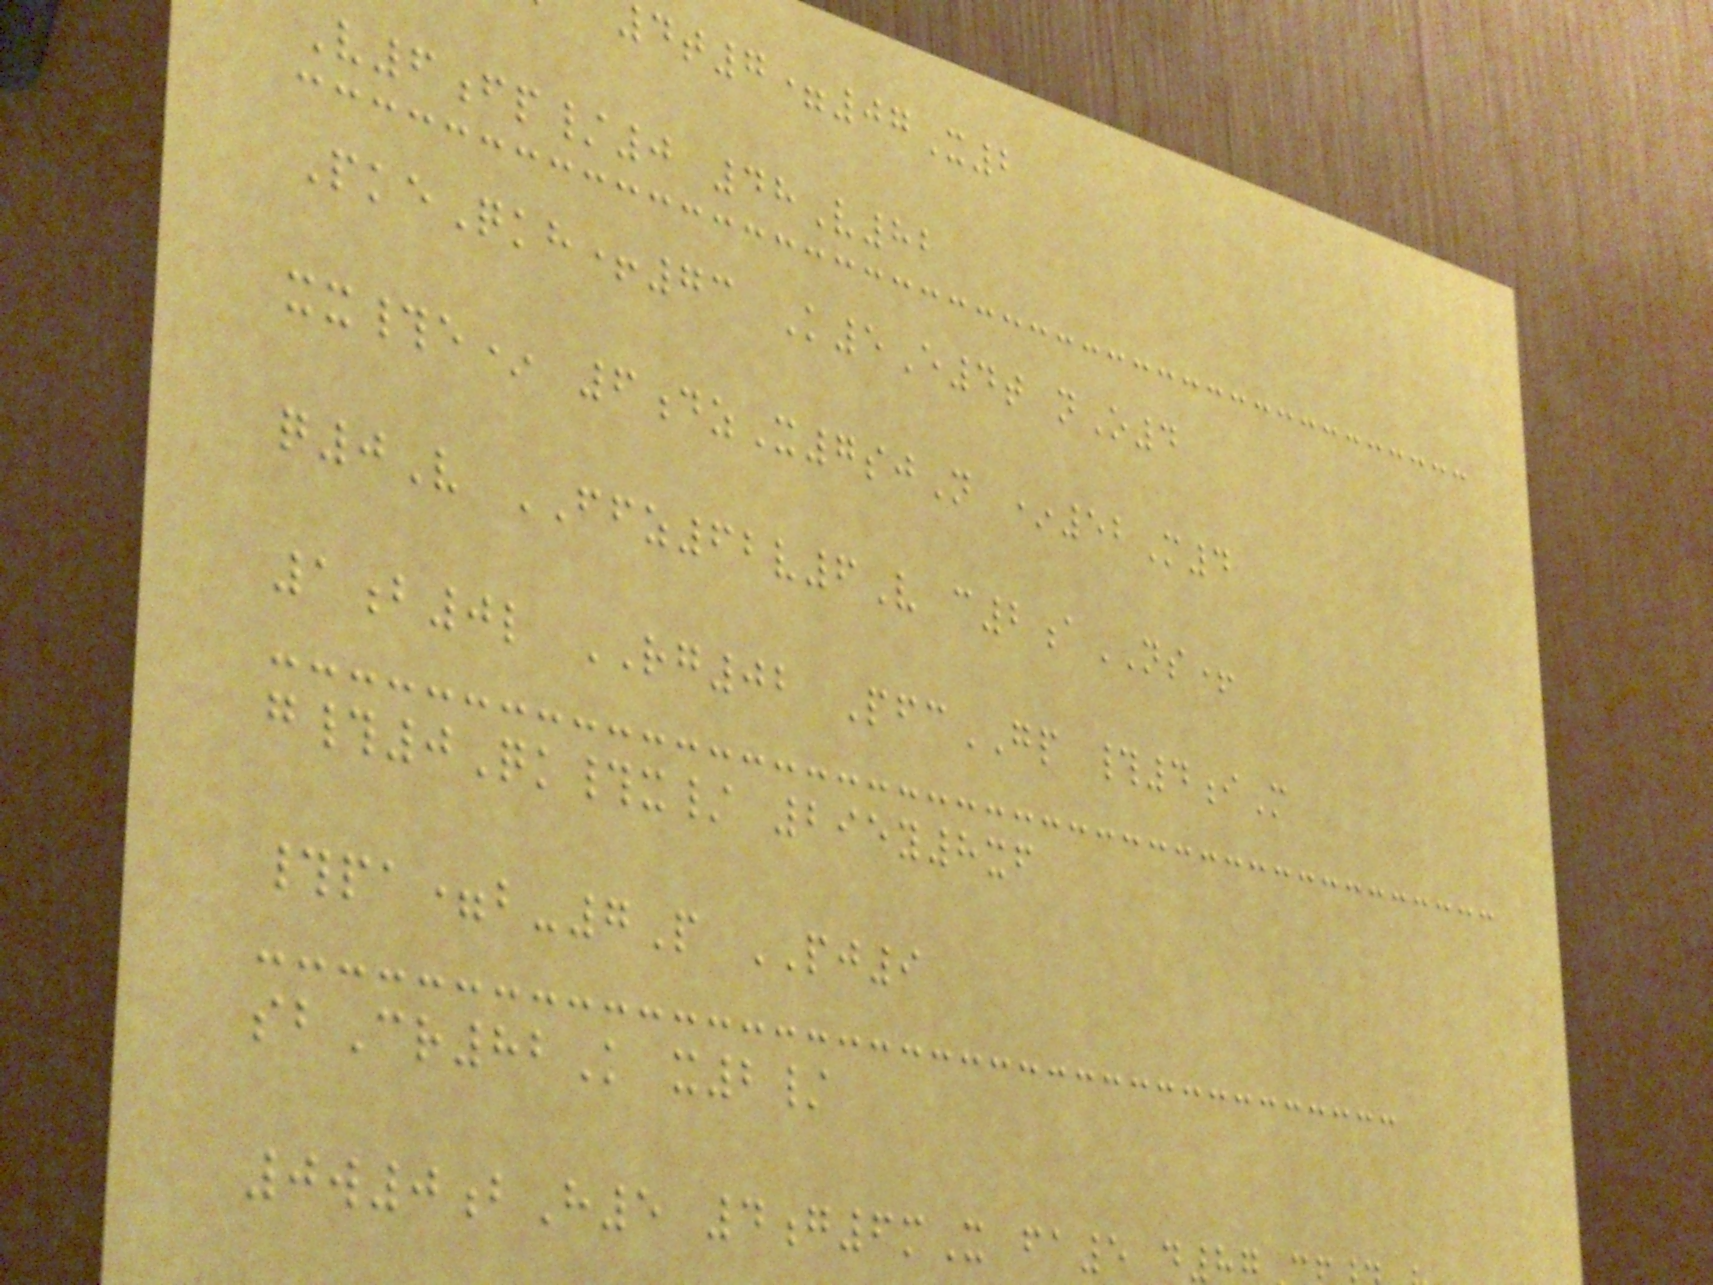t7=07X2
V6fp/0 48V82
PkeQkh+73 K5E4t nO4
xx#e* 6dzX7sjN *52M4
q0V FFZ62v6V c2aNS+
1b0l RG02 PfcGP #4iM
g#0Qk#x/ 295y8xf
#pa=b-7P PJ9
sbCr82K x2/
0w0bH5 4g6mX fa5 d8
